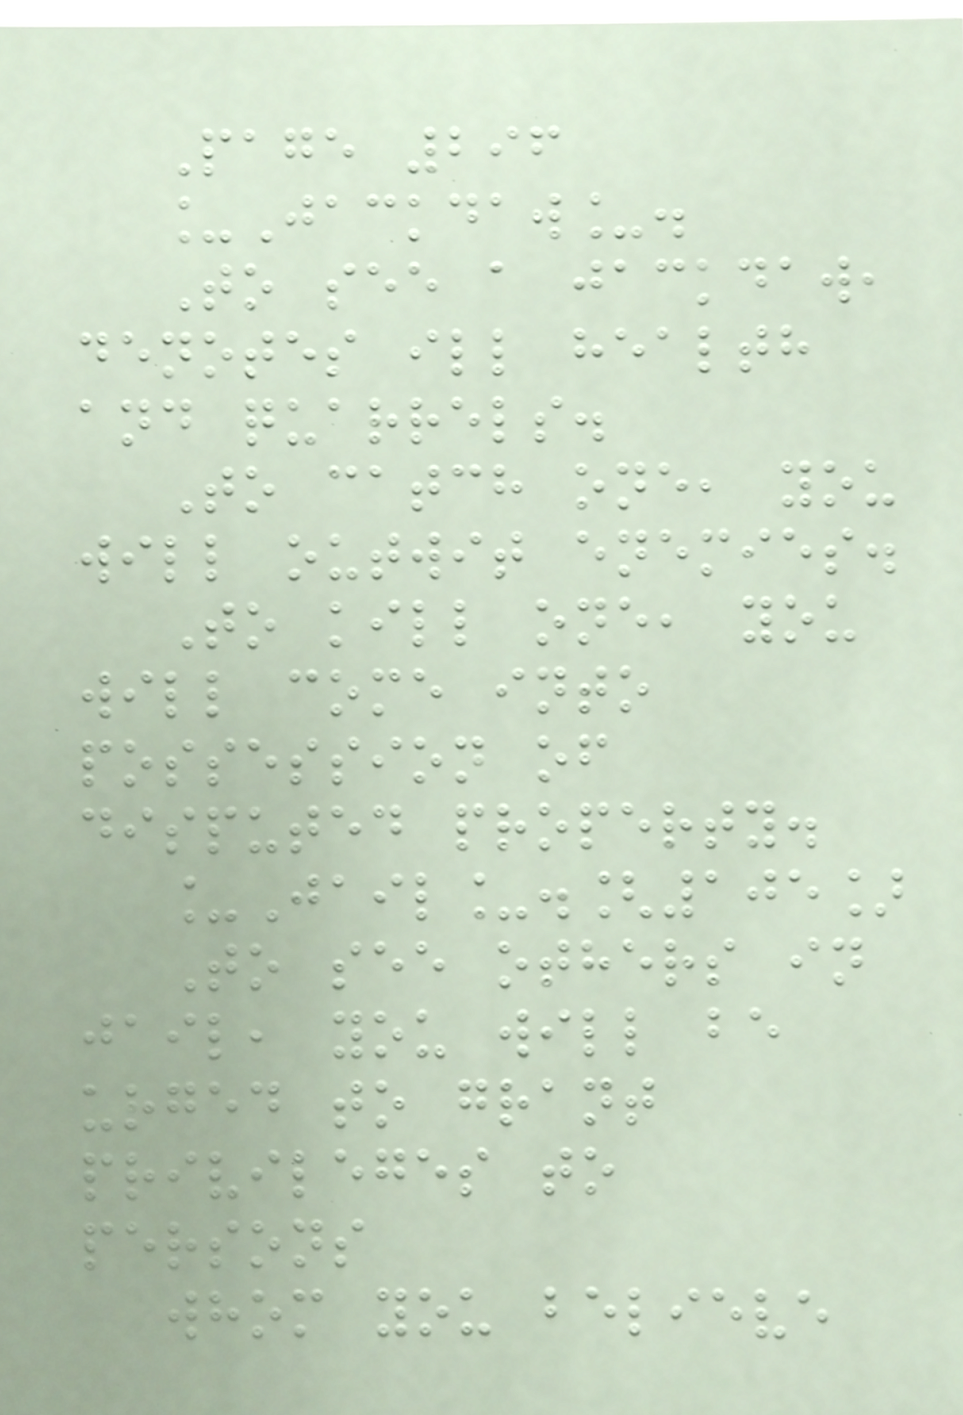Page 296
_Jackdaw_.
To see a jackdaw,
denotes ill health
and quarrels.
To catch one, you
will outwit enemies.
To kill one, you
will come into
possession of
disputed property.
_Jail_.[105]
To see others in
jail, you will be
urged to grant
privileges to
persons
whom you believe
